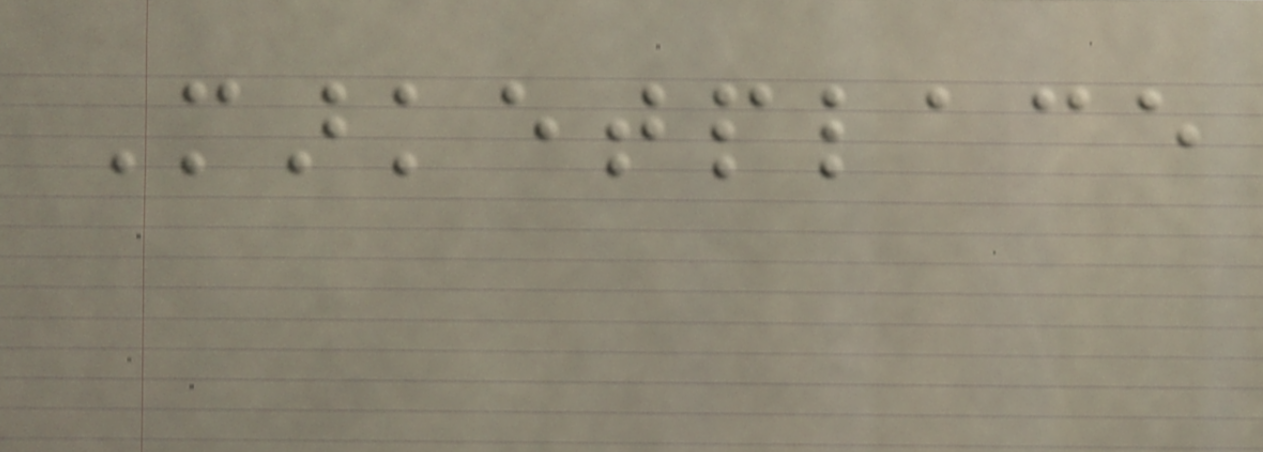Marketplace
